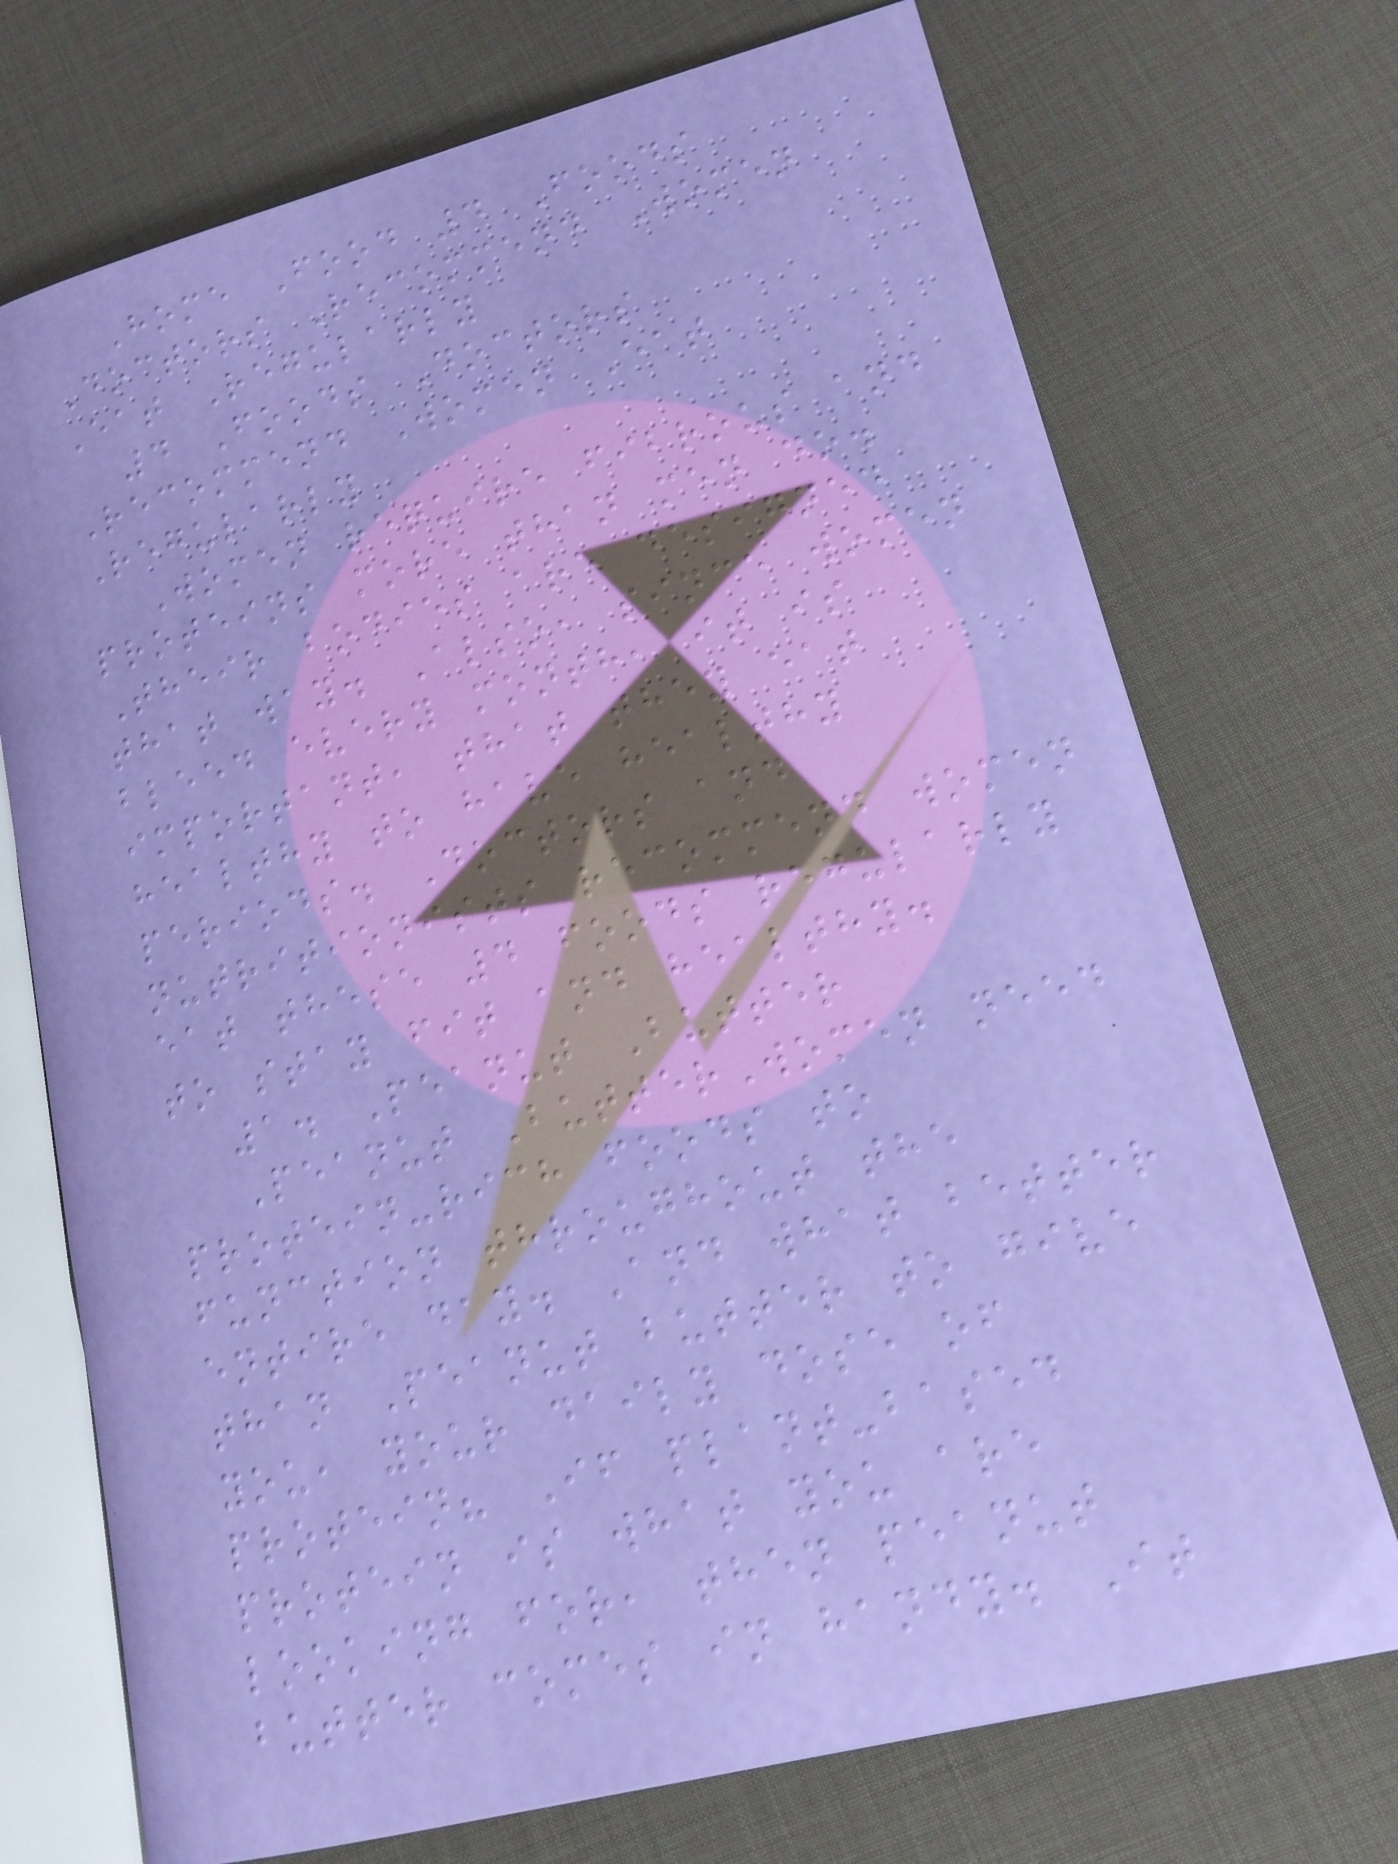Home Food 4 Foods
Doctors Recommend Women
Eat Regularly
4 Foods Doctors
Recommend Women Eat
Regularly
Women require fibrous and
proteins more than men do.
Their bodies are designed
that way. Also, since women
bleed every month, it is
important, that they eat
healthy to have healthy
periods. Doctors and
nutritionists recommend women
eat these 4 foods regularly
to stay fit and healthy.
1. Peanut Butter
Peanut ButterWomen need
protein-rich foods to
function throughout the
entire day. And what better
than Peanut butter to give
you, your daily dose of
protein? If plant-based
protein is what you are
looking for, then peanut
butter comes in handy. It
